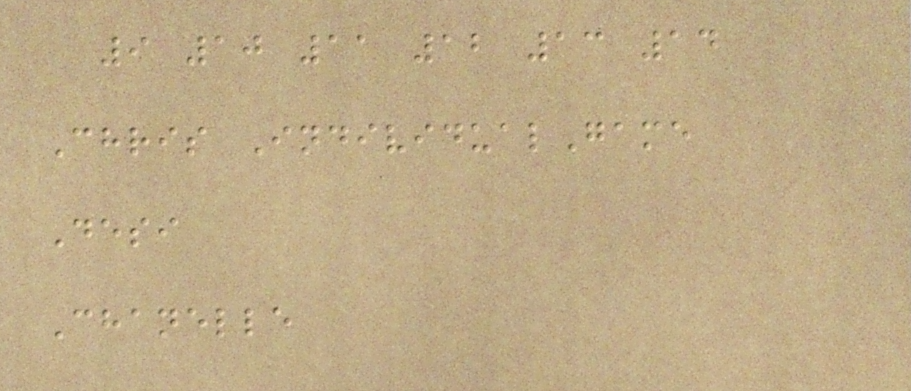9 10 11 12 13 14
Chris IndividualGame
Desi
Chanelle
